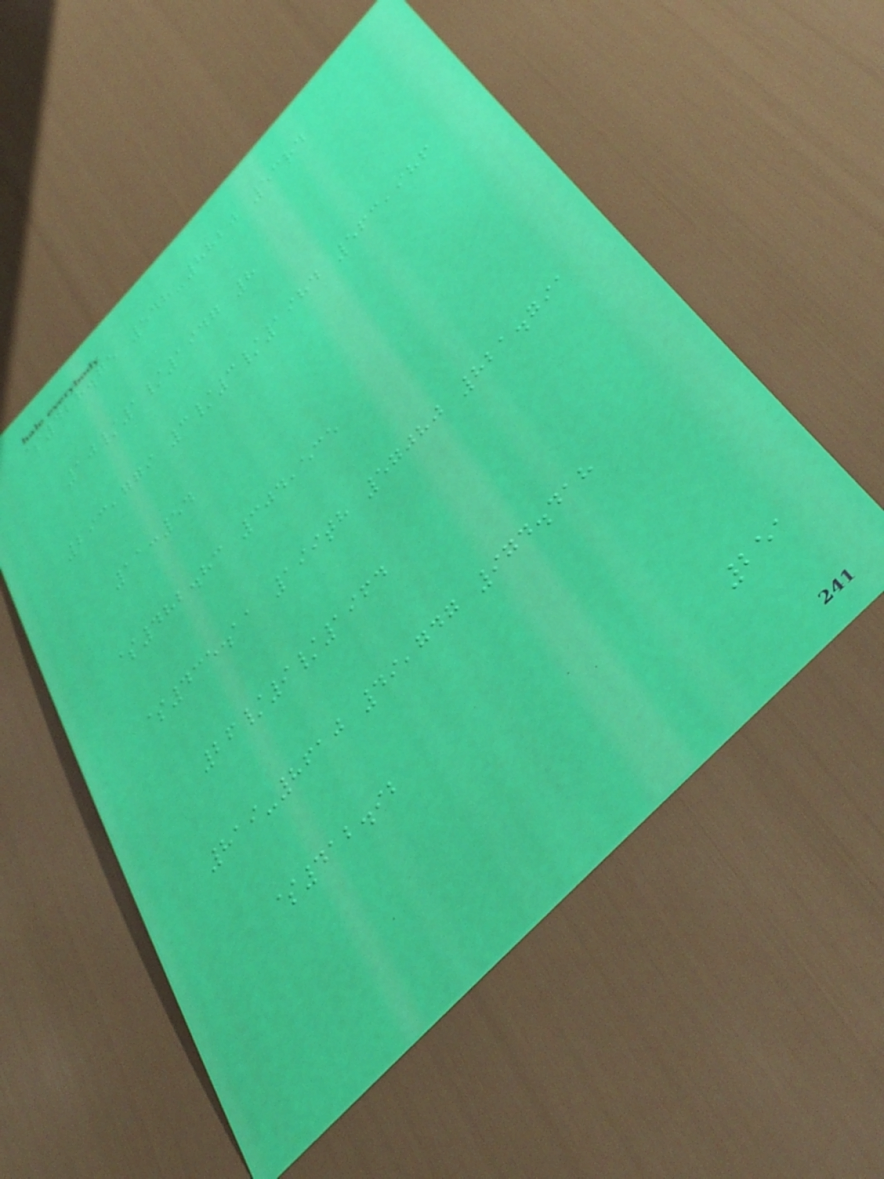$428.75 548-8820 53rd
10/1/1947 8
293,779 3/3/1984 563,986
11:54
$482.83 304,535
$435.11 199th 57080 821.791
26/9/1964
819-8610 49,747 974.418
$412.92
251
